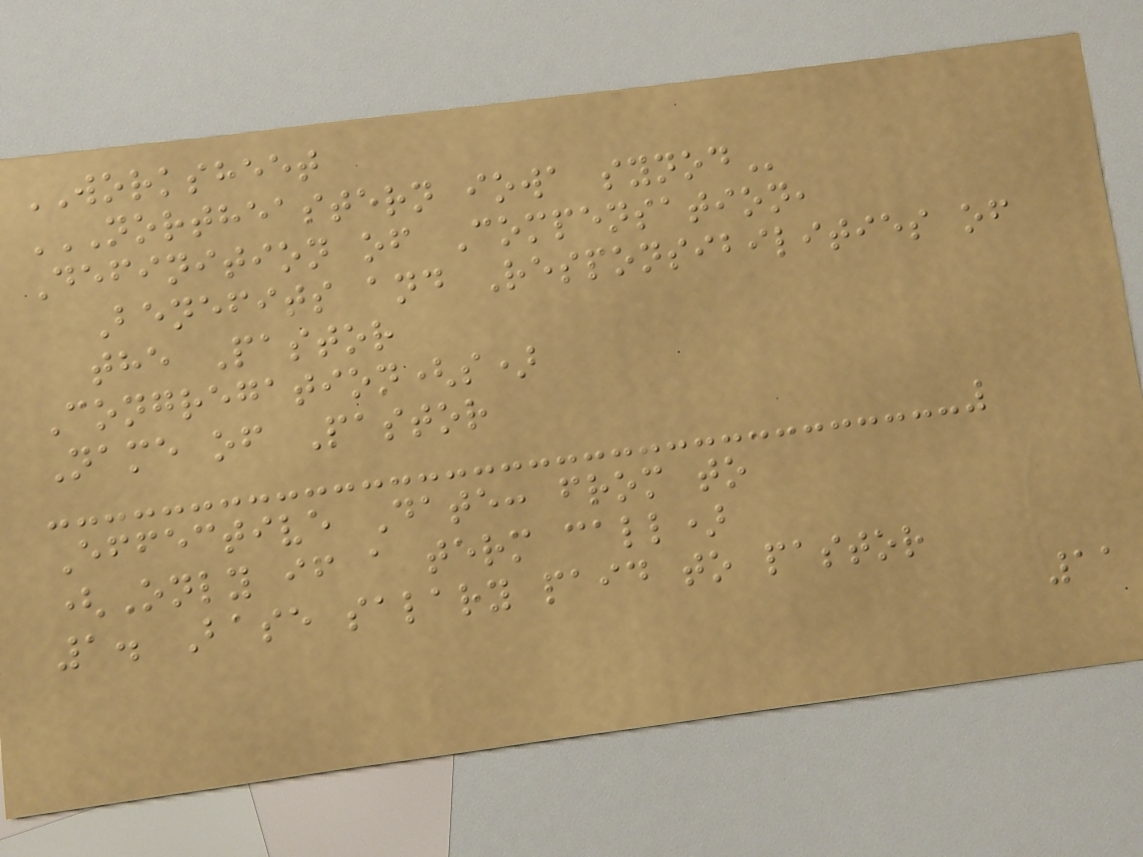WORKSHEET
NORTHEASTERN IOWA SYNOD
Definition of Compensation,
Benefits and Responsibilities of
the Pastor
Congregation(s)
Name of Pastor
Effective Date: from to
(Only if a term call)
1. Base salary paid to pastor
11
